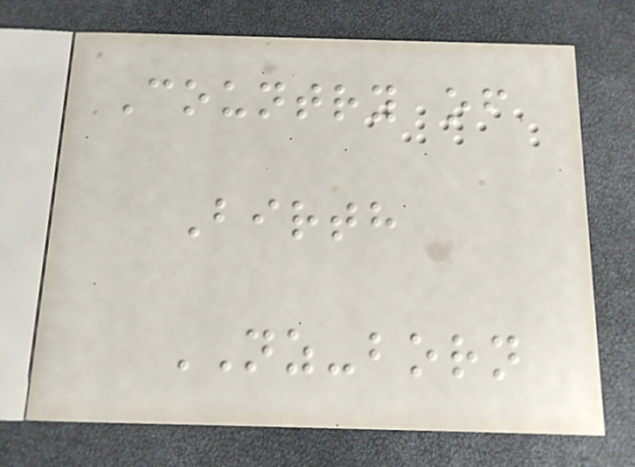Country of
Birth
NZ-born
